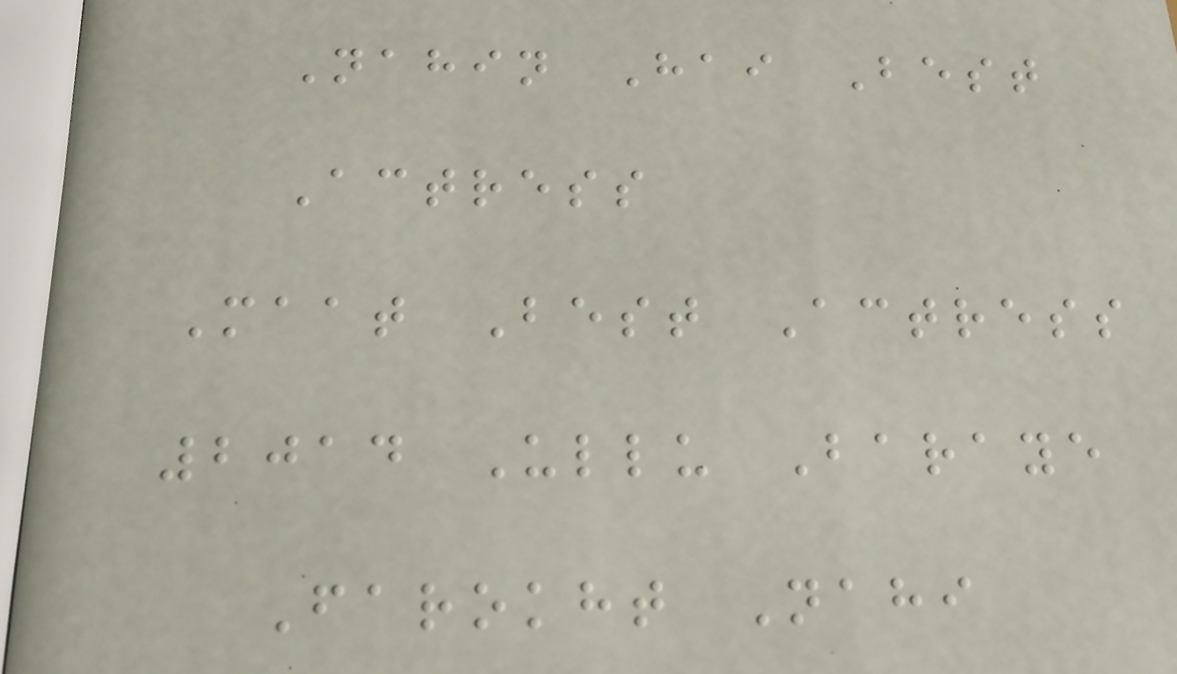Nahin Hai Best
Actress
Maat Best Actress
2014 Ullu Baraye
Farokht Nahi
